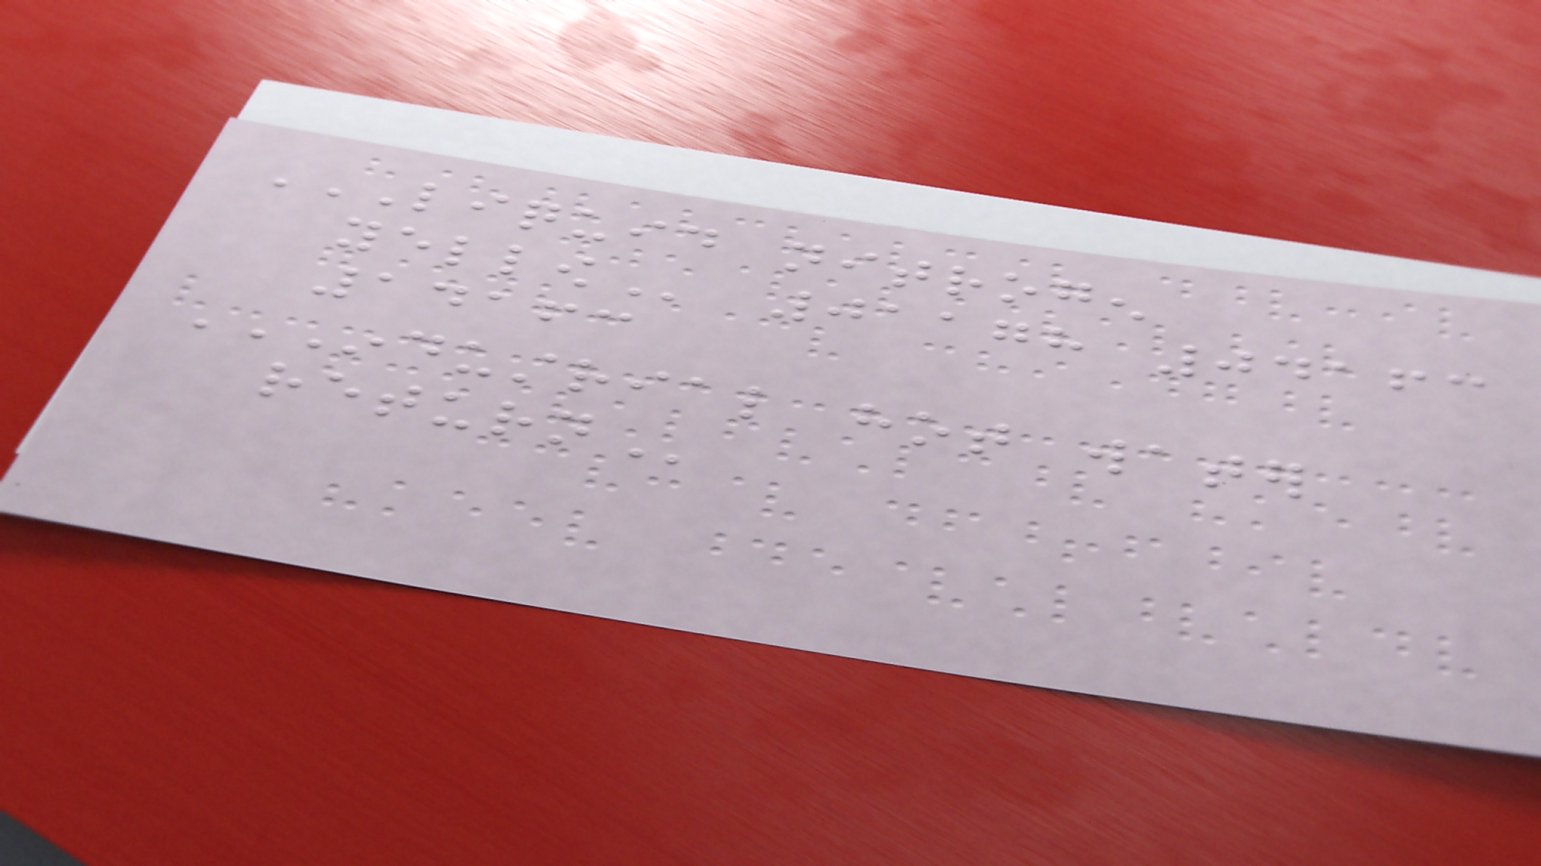LIQUID NITROGEN
YELLOW 01178 04163
14163
INDUSTRIAL HOT WATER
RETURN
